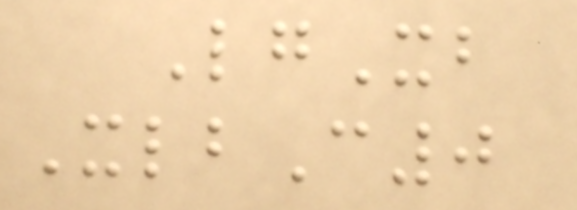LgXb
XlbC0
